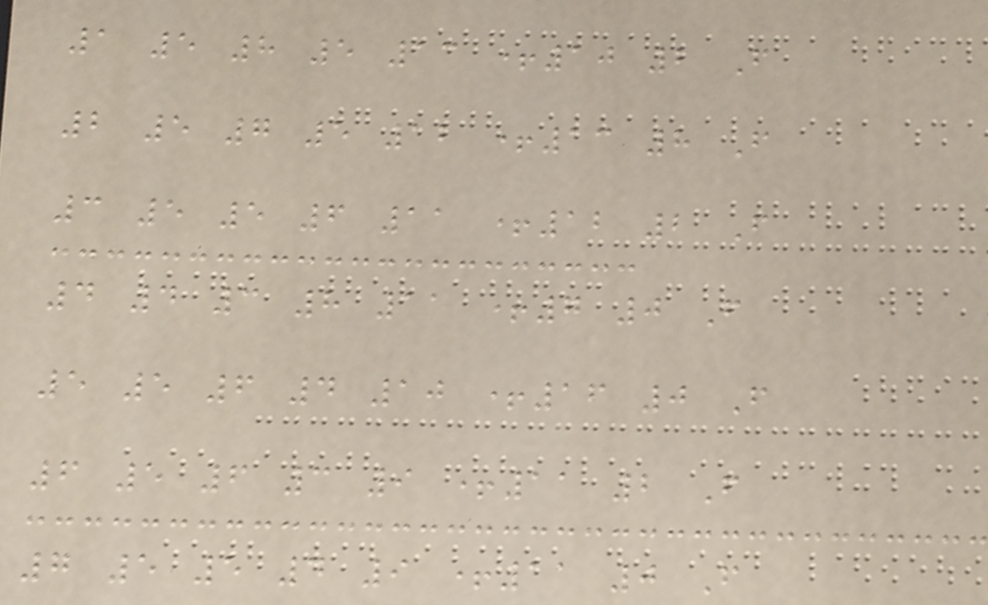1 5 8 5 13 +10 2 F
2 5 7 5 12 +13 8 F
3 5 5 6 11 +12 2 F
4 4 3 8 11 +7 0 F
5 5 6 4 10 +16 0 F
6 5 6 3 9 +11 2 F
7 5 5 4 9 +11 0 F
